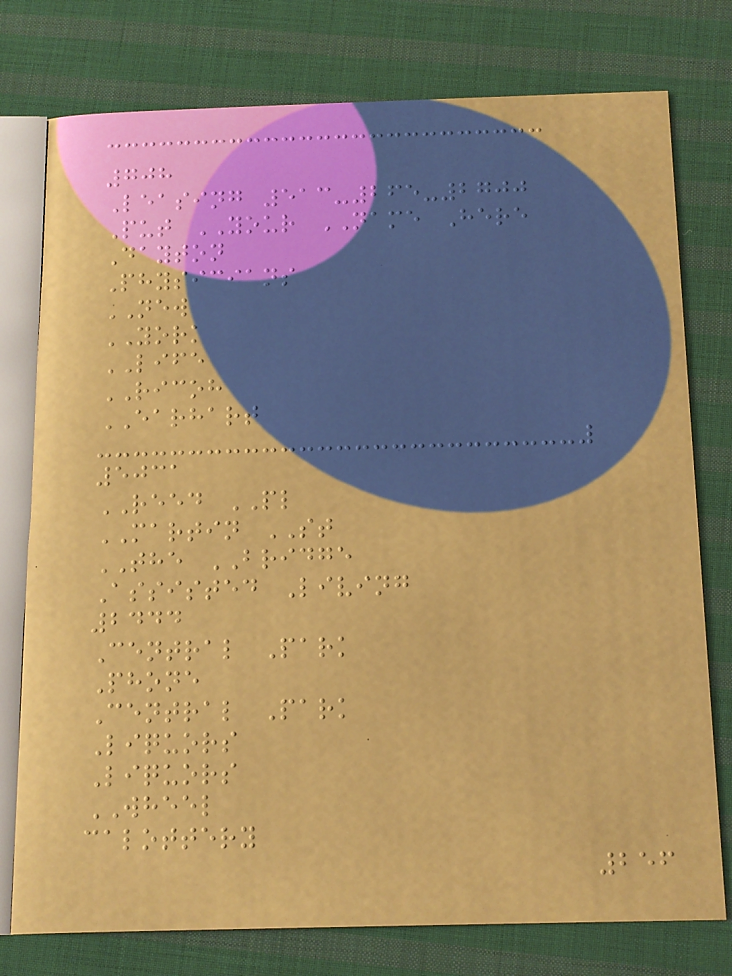708
Leasing 513-265-2700
Put YOUR NAME Here
Dayton
Physicians
NEW
YORK
LIFE
RICOH
EARHART
5031
REED PL
MARTIN ST
THE BRIDGE
Assisted Living
2444
Central Park
Phone
Central Park
Liquors
Liquors
WHEEL
calottery
256
